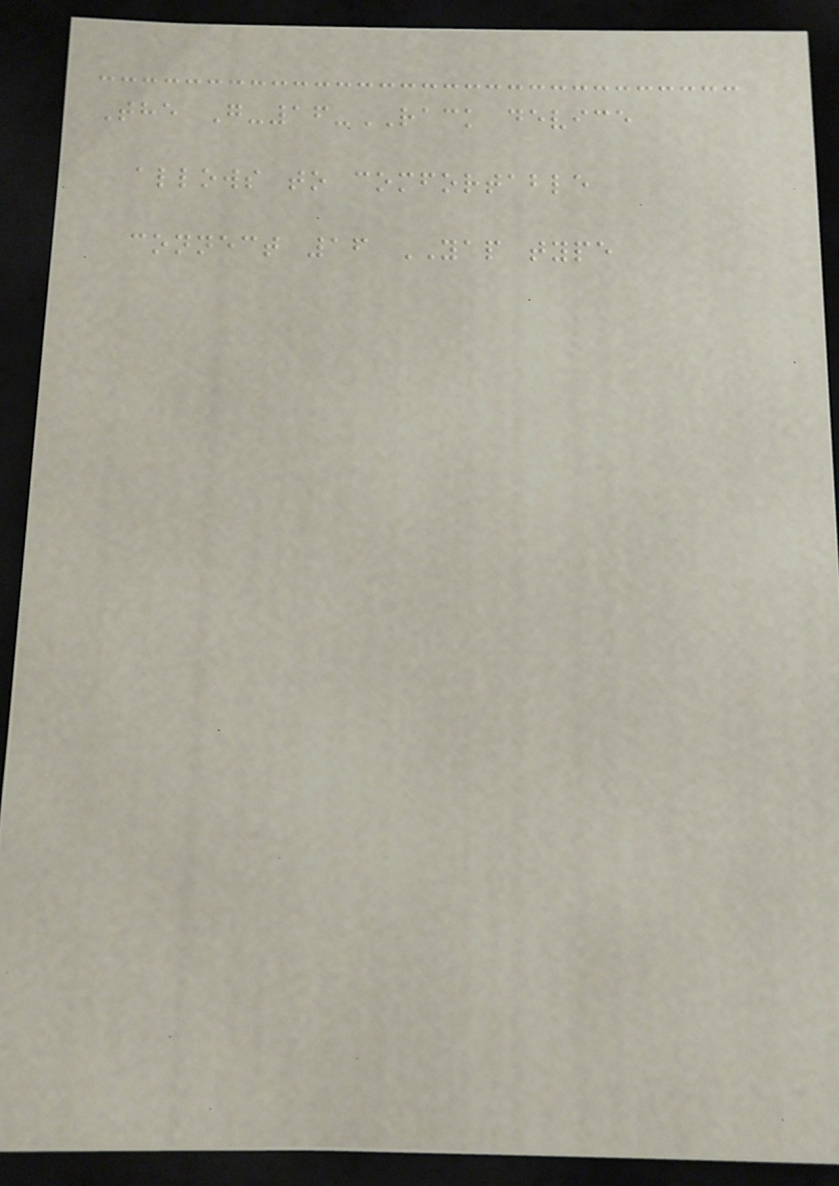The G-16-RACK device
allows to comfortable
connect 16 YAP type
